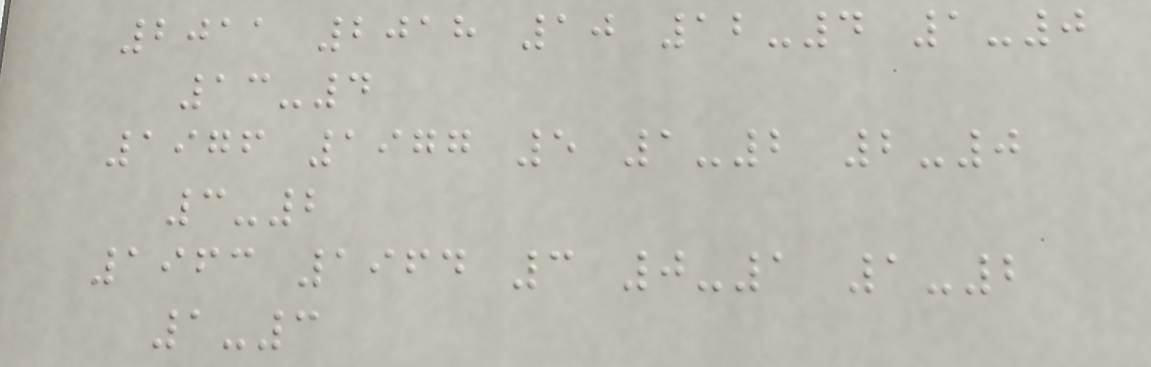2011 2018 10 12-4 1-0
13-4
1976 1977 5 1-2 2-0
3-2
1963 1964 3 0-1 1-2
1-3
